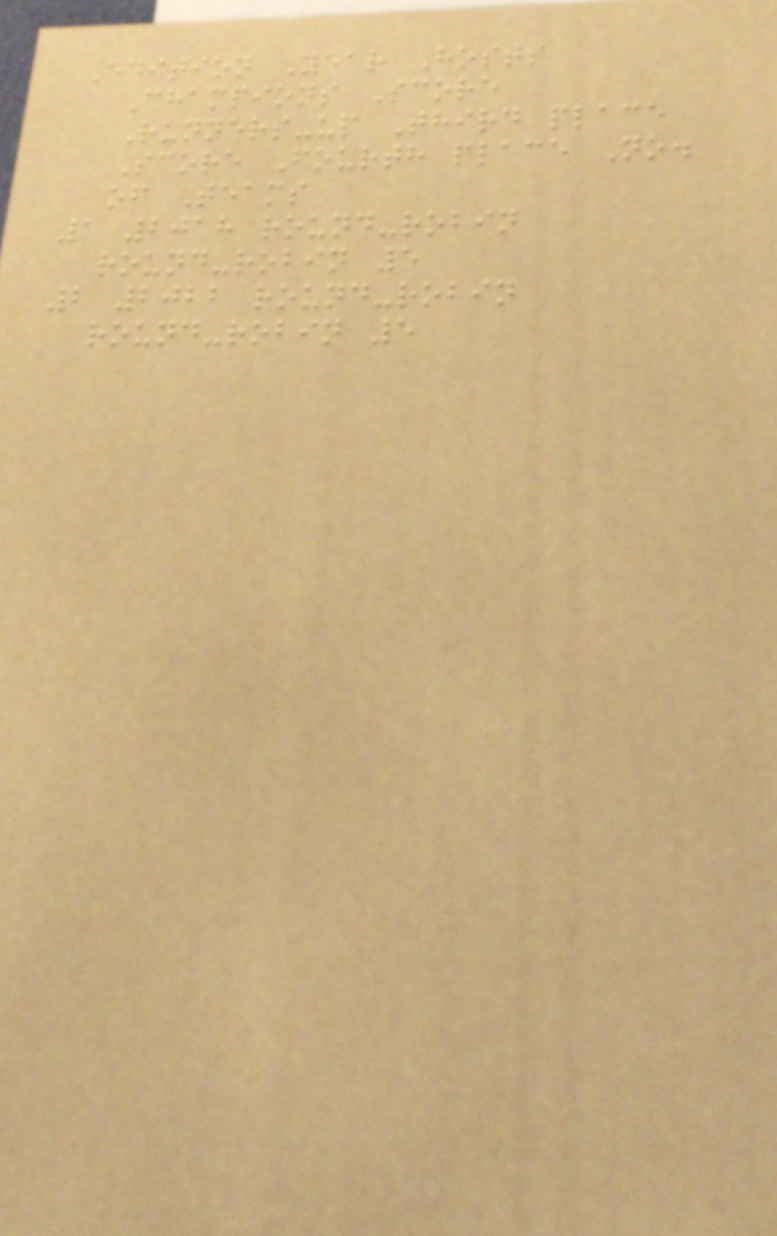Edition Year Hosts
Champions Score
Runners-up Third place
Score Fourth place No.
of Teams
1 2018 round-robin
round-robin 5
2 2022 round-robin
round-robin 5
